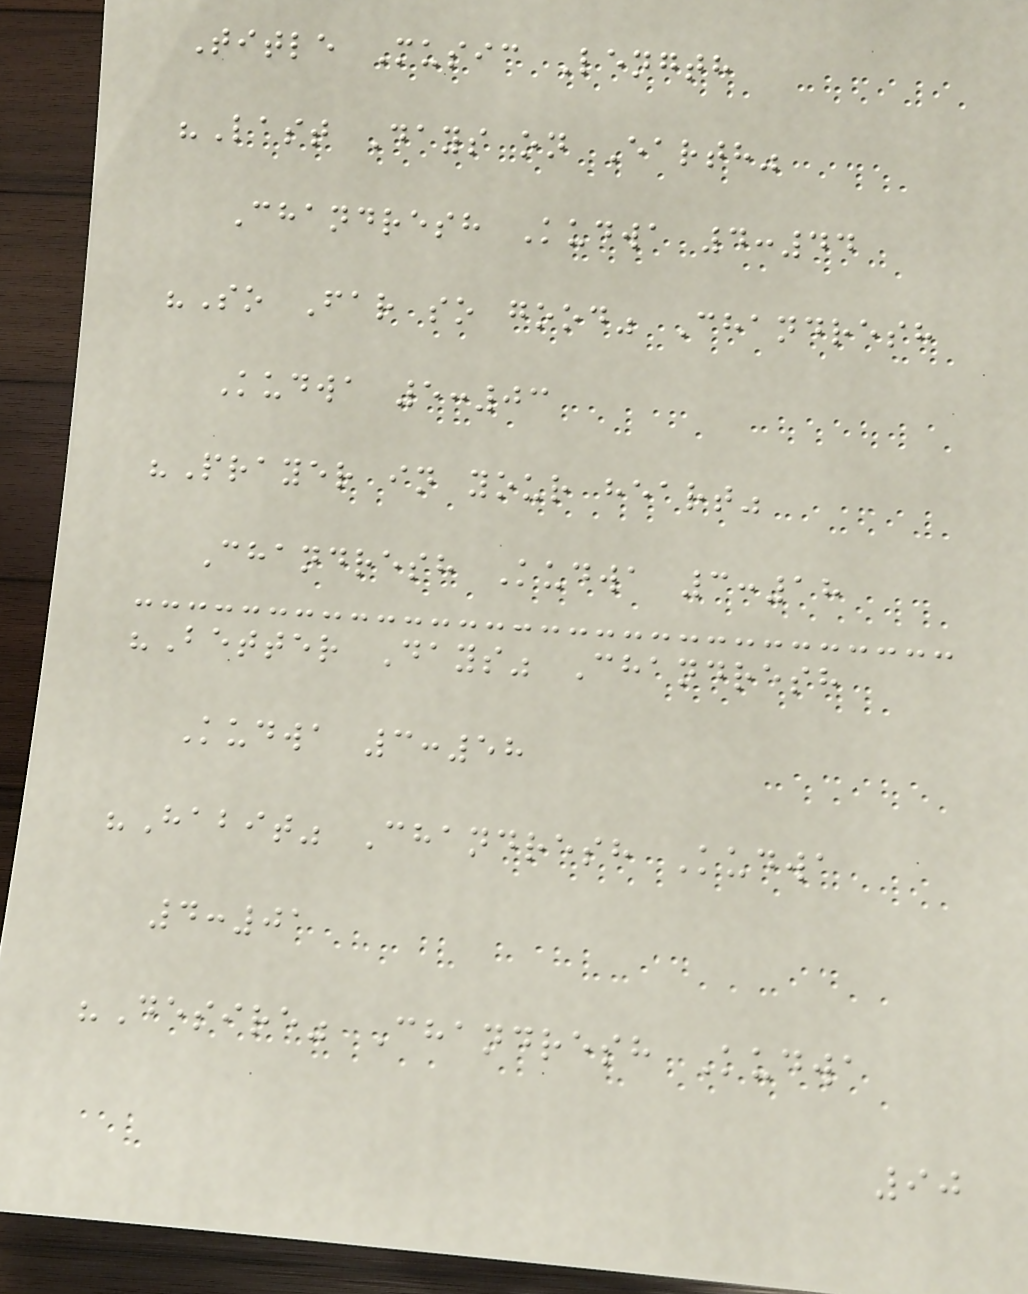Title Music Length
"Last Days on Earth"
Chandresh Kudwa 4:44
"So Far so good" Chandresh
Kudwa 5:03
"Prayer in your heart"
Chandresh Kudwa 3:18
"Better Days" Chandresh
Kudwa 3:58
"Habit" Chandresh Kudwa
4:01
"Desire" Chandresh Kudwa
90
